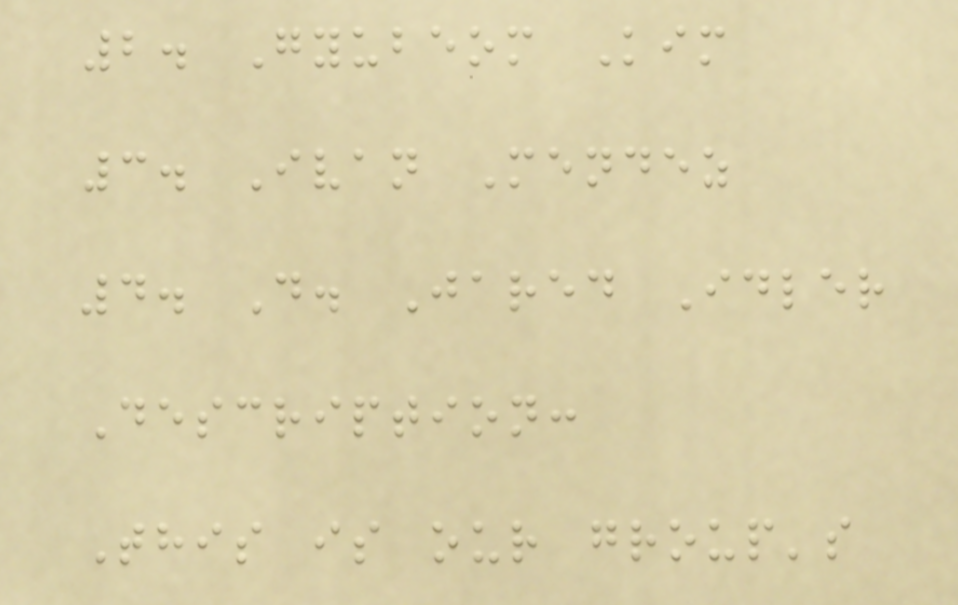2. Gyubeom Kim
3. Ivan Mendez
4. D. Jared Idler
Description:
This is our group's
